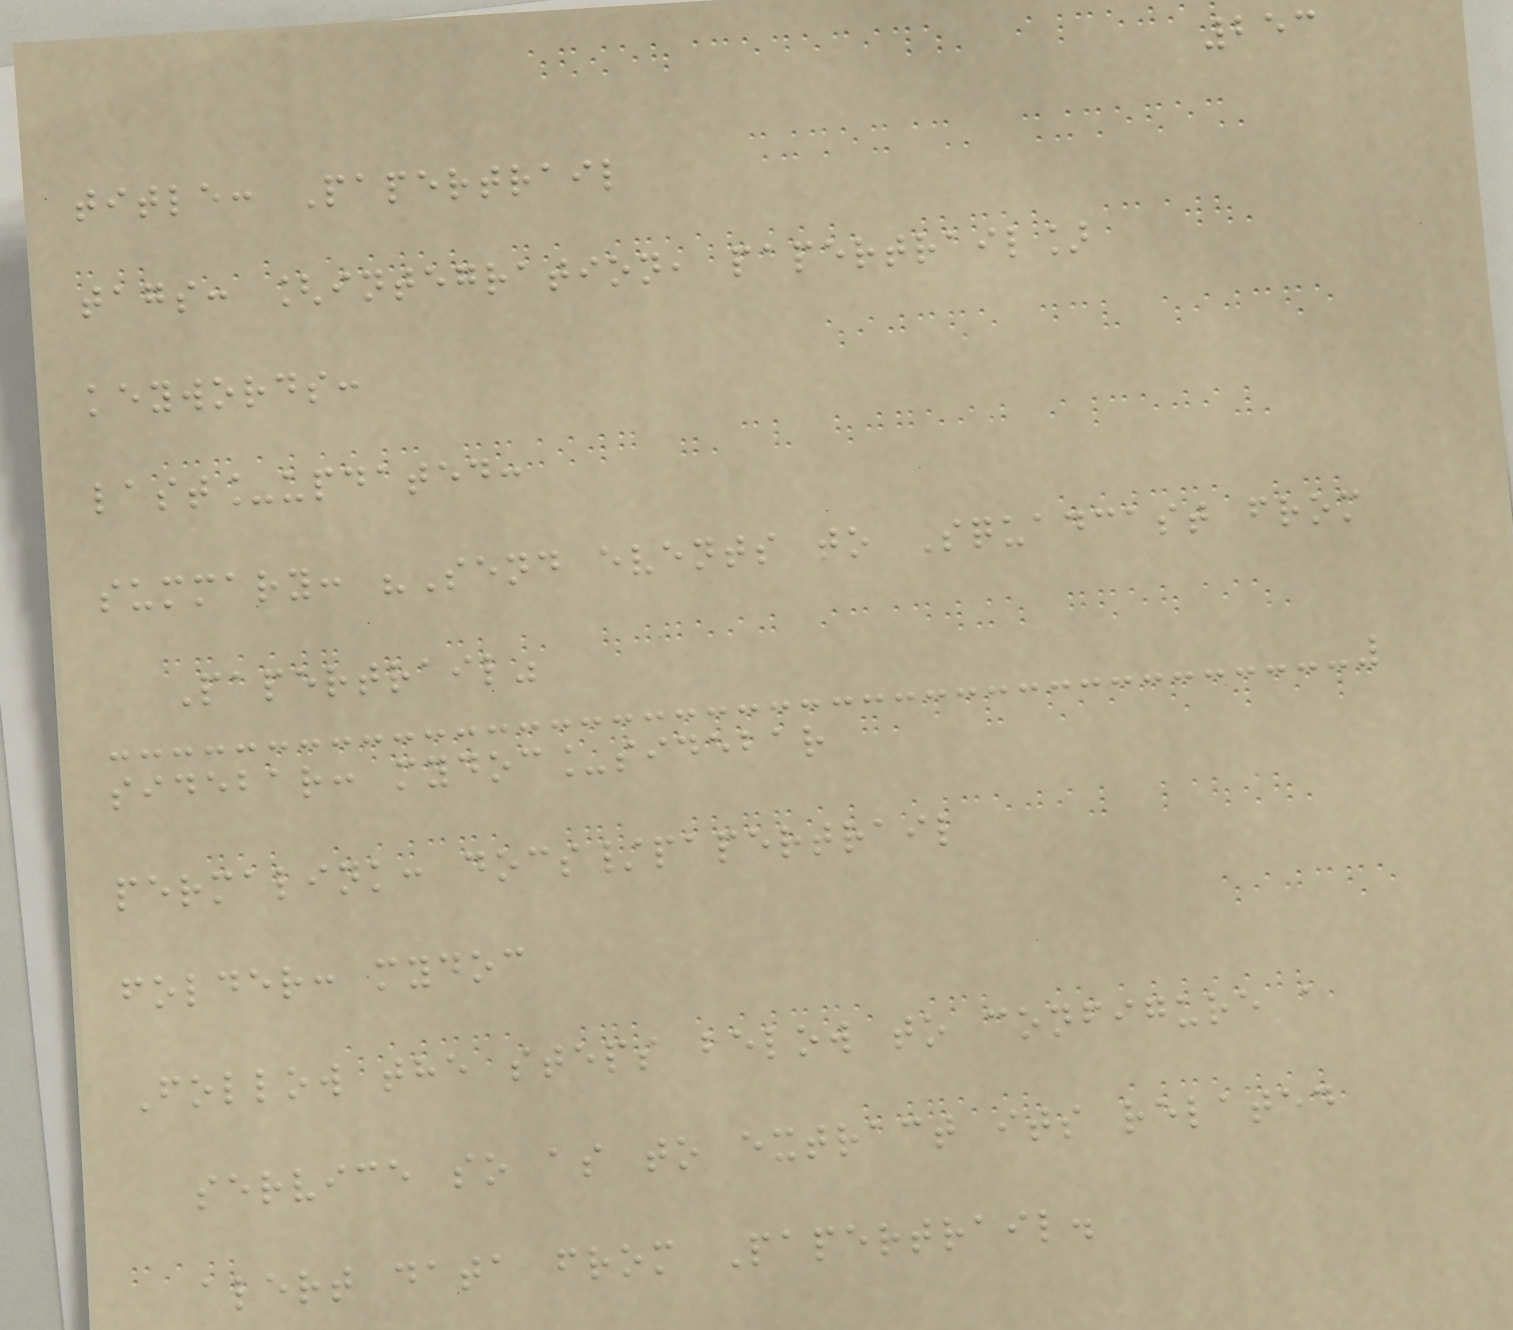253
title: Papertrail
tags: [integration, papertrail]
keywords:
last_updated:
summary: "Send events to Squadcast from
Papertrail"
sidebar: mydoc_sidebar
permalink: docs/papertrail
folder: mydoc
Follow the steps below to configure a
service so as to extract its related
alert data from Papertrail.
